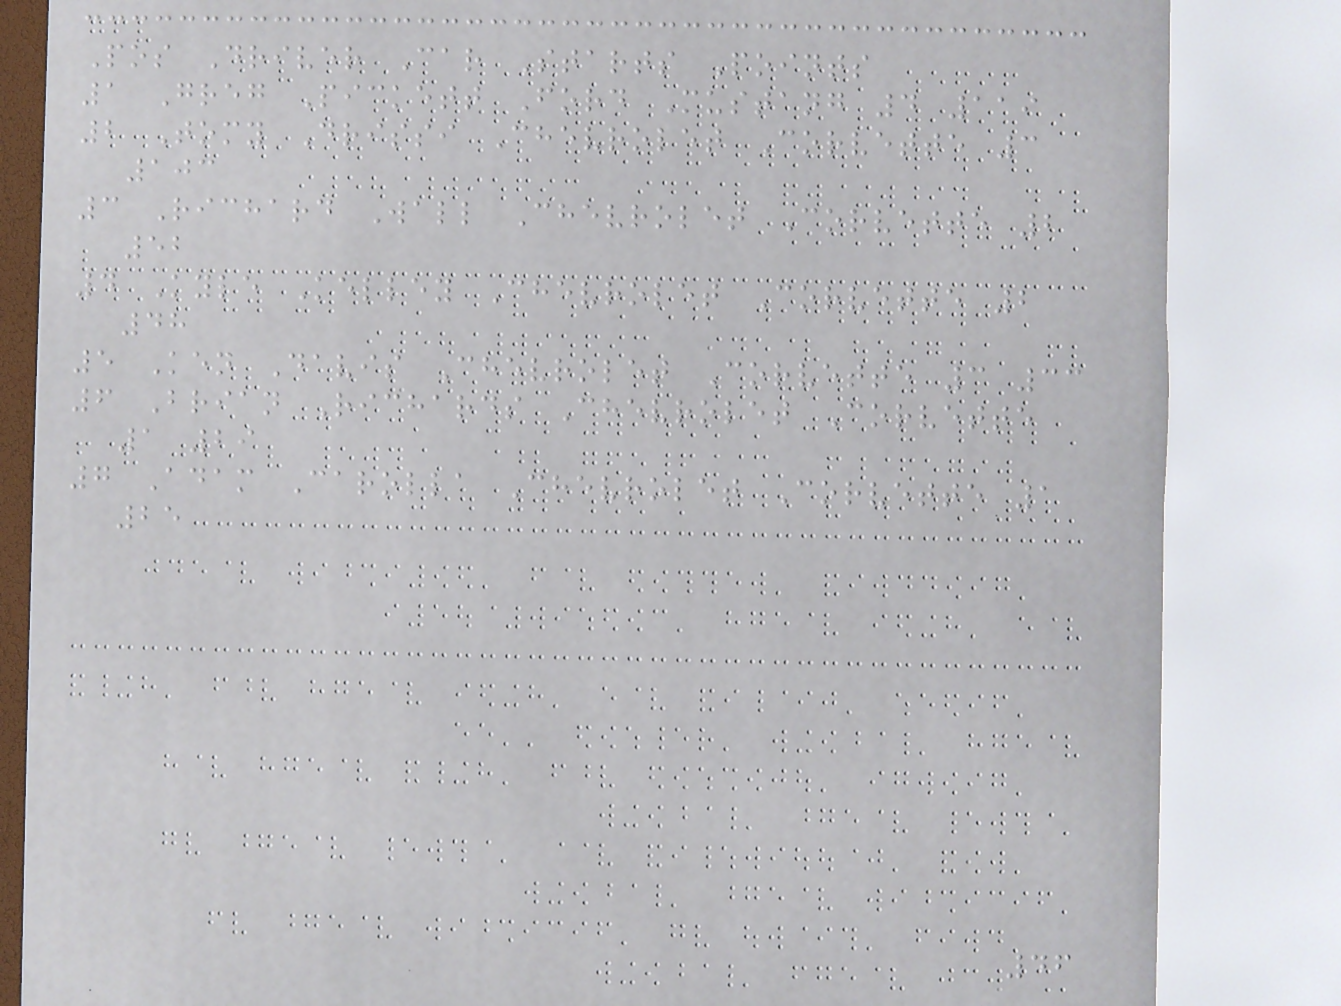Pos Driver Car Starts Points
1 Greg Pickett Ford Mustang 4 119
2 Tomy Drissi Chevrolet Corvette 3
103
3 Richard Wall Chevrolet Corvette 2
52
4 Kyle Kelley Chevrolet Corvette 2
48
5 Ken Davis Chevrolet Corvette 3 33
6 Brian Richards Chevrolet Corvette
1 29
7 Adam Carolla Chevrolet Corvette 1
25
46
